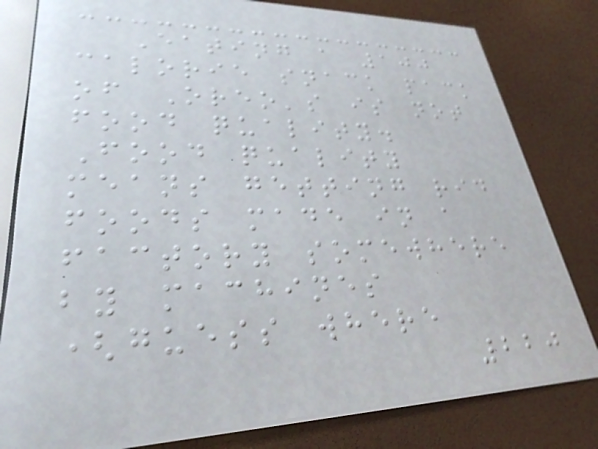Eating a 100
calorie snack pack
of Oreo's is not
food quality.
Food quality
means getting rid
foods made in a
factory somewhere
by machines
(guess where
220
